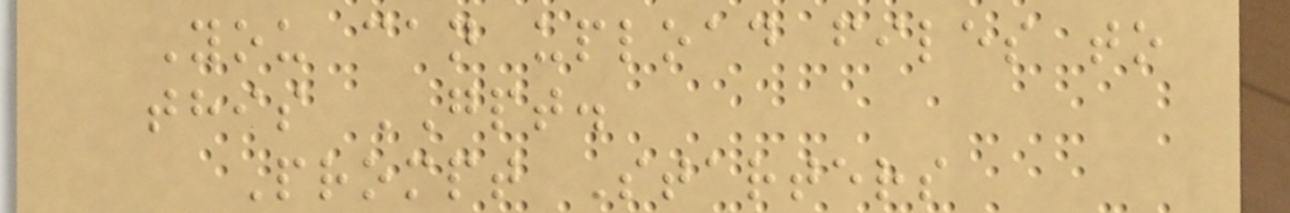You can upload files to
this GPT.
Prompt Starters
